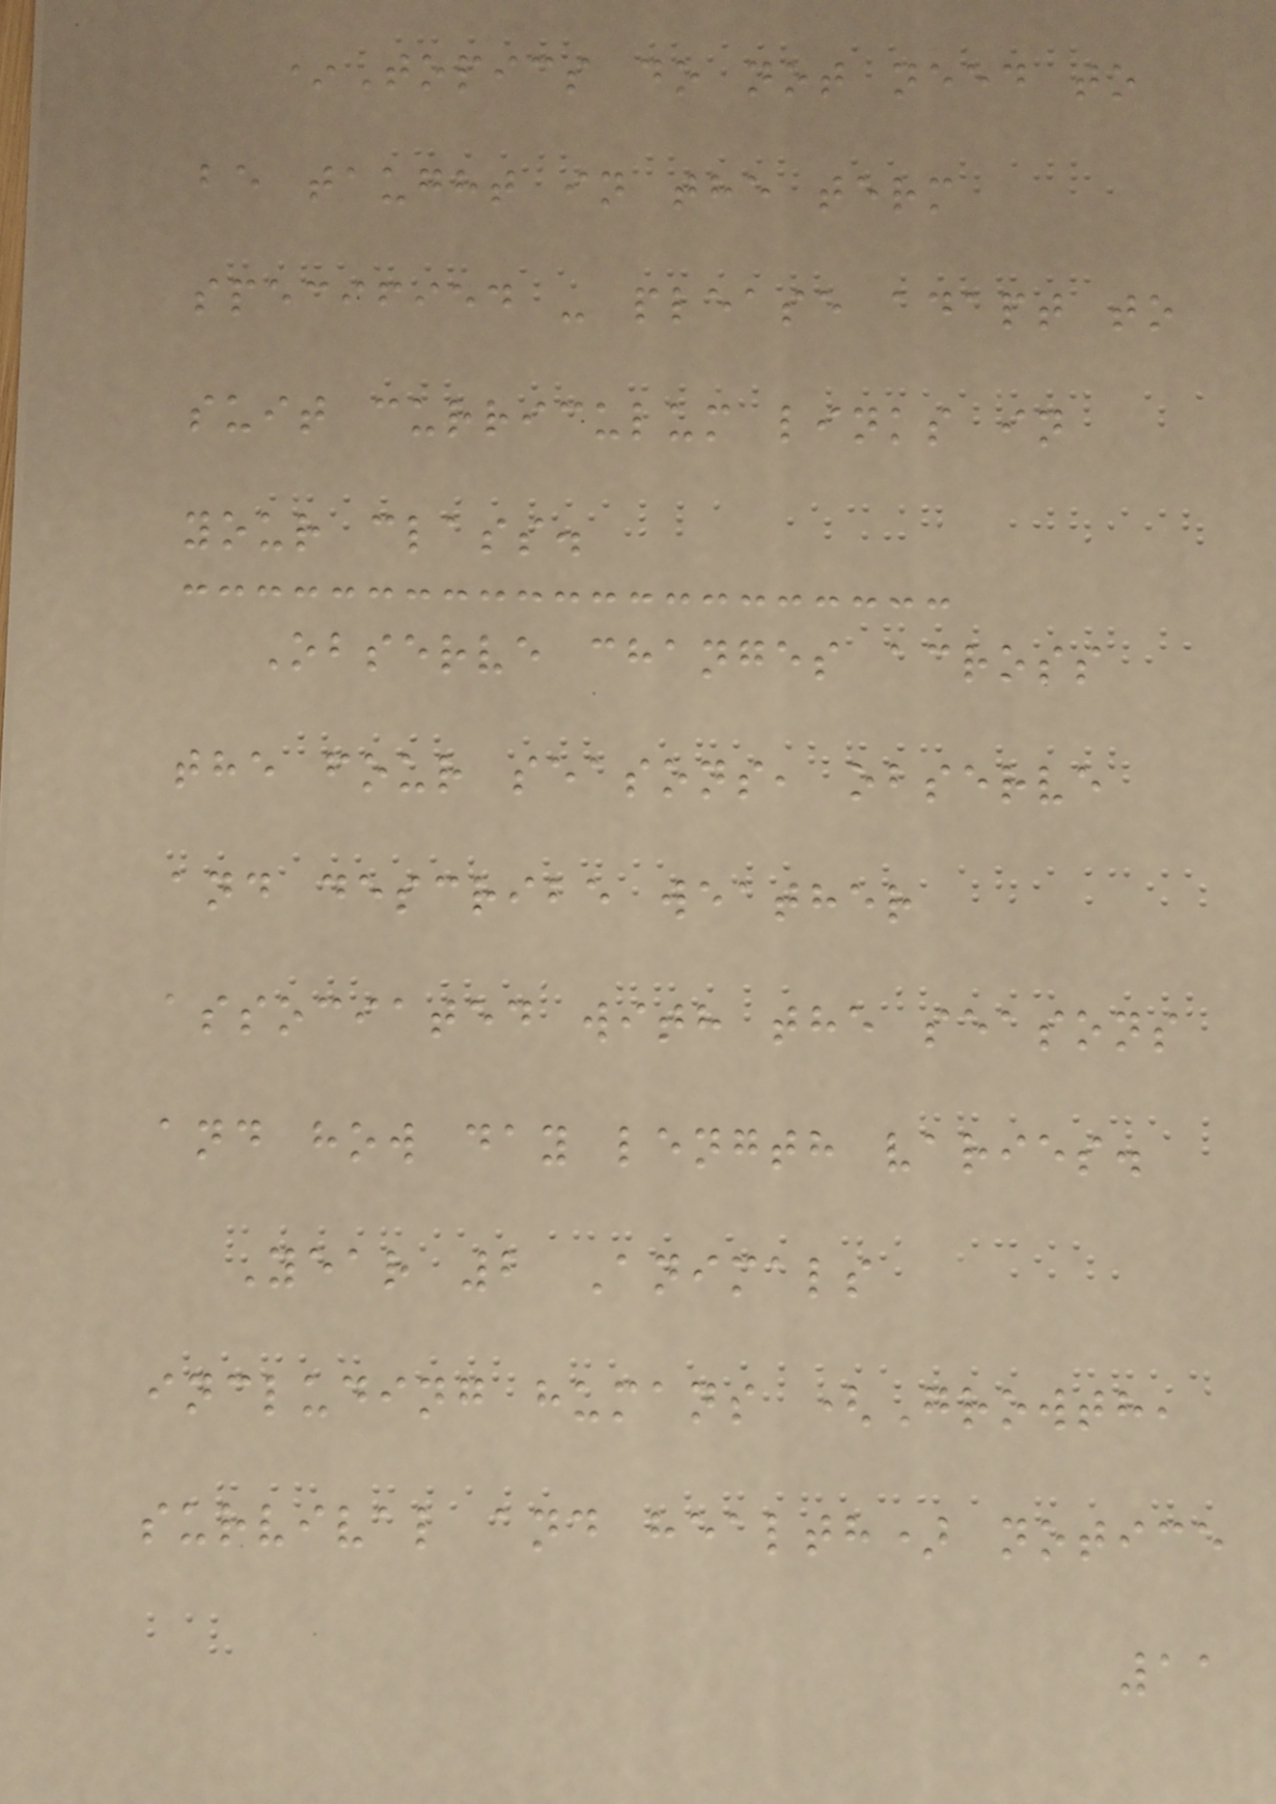*Topics do not need to
be taught in the term
specified - please adapt to
suit curriculum links in
your class.
Observe changes across
the four seasons, observe
and describe weather
associated with the seasons
and how day length varies.
Year 2 Animals
including humans (Growth,
survival and health) notice
11
